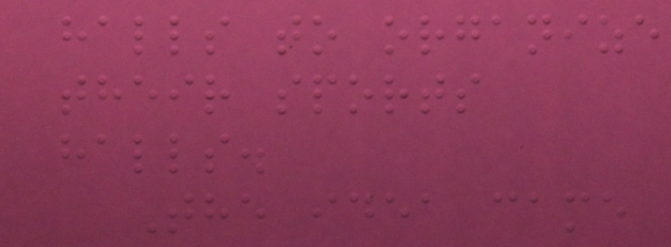halls to organize
their sports
halls.
The idea came
